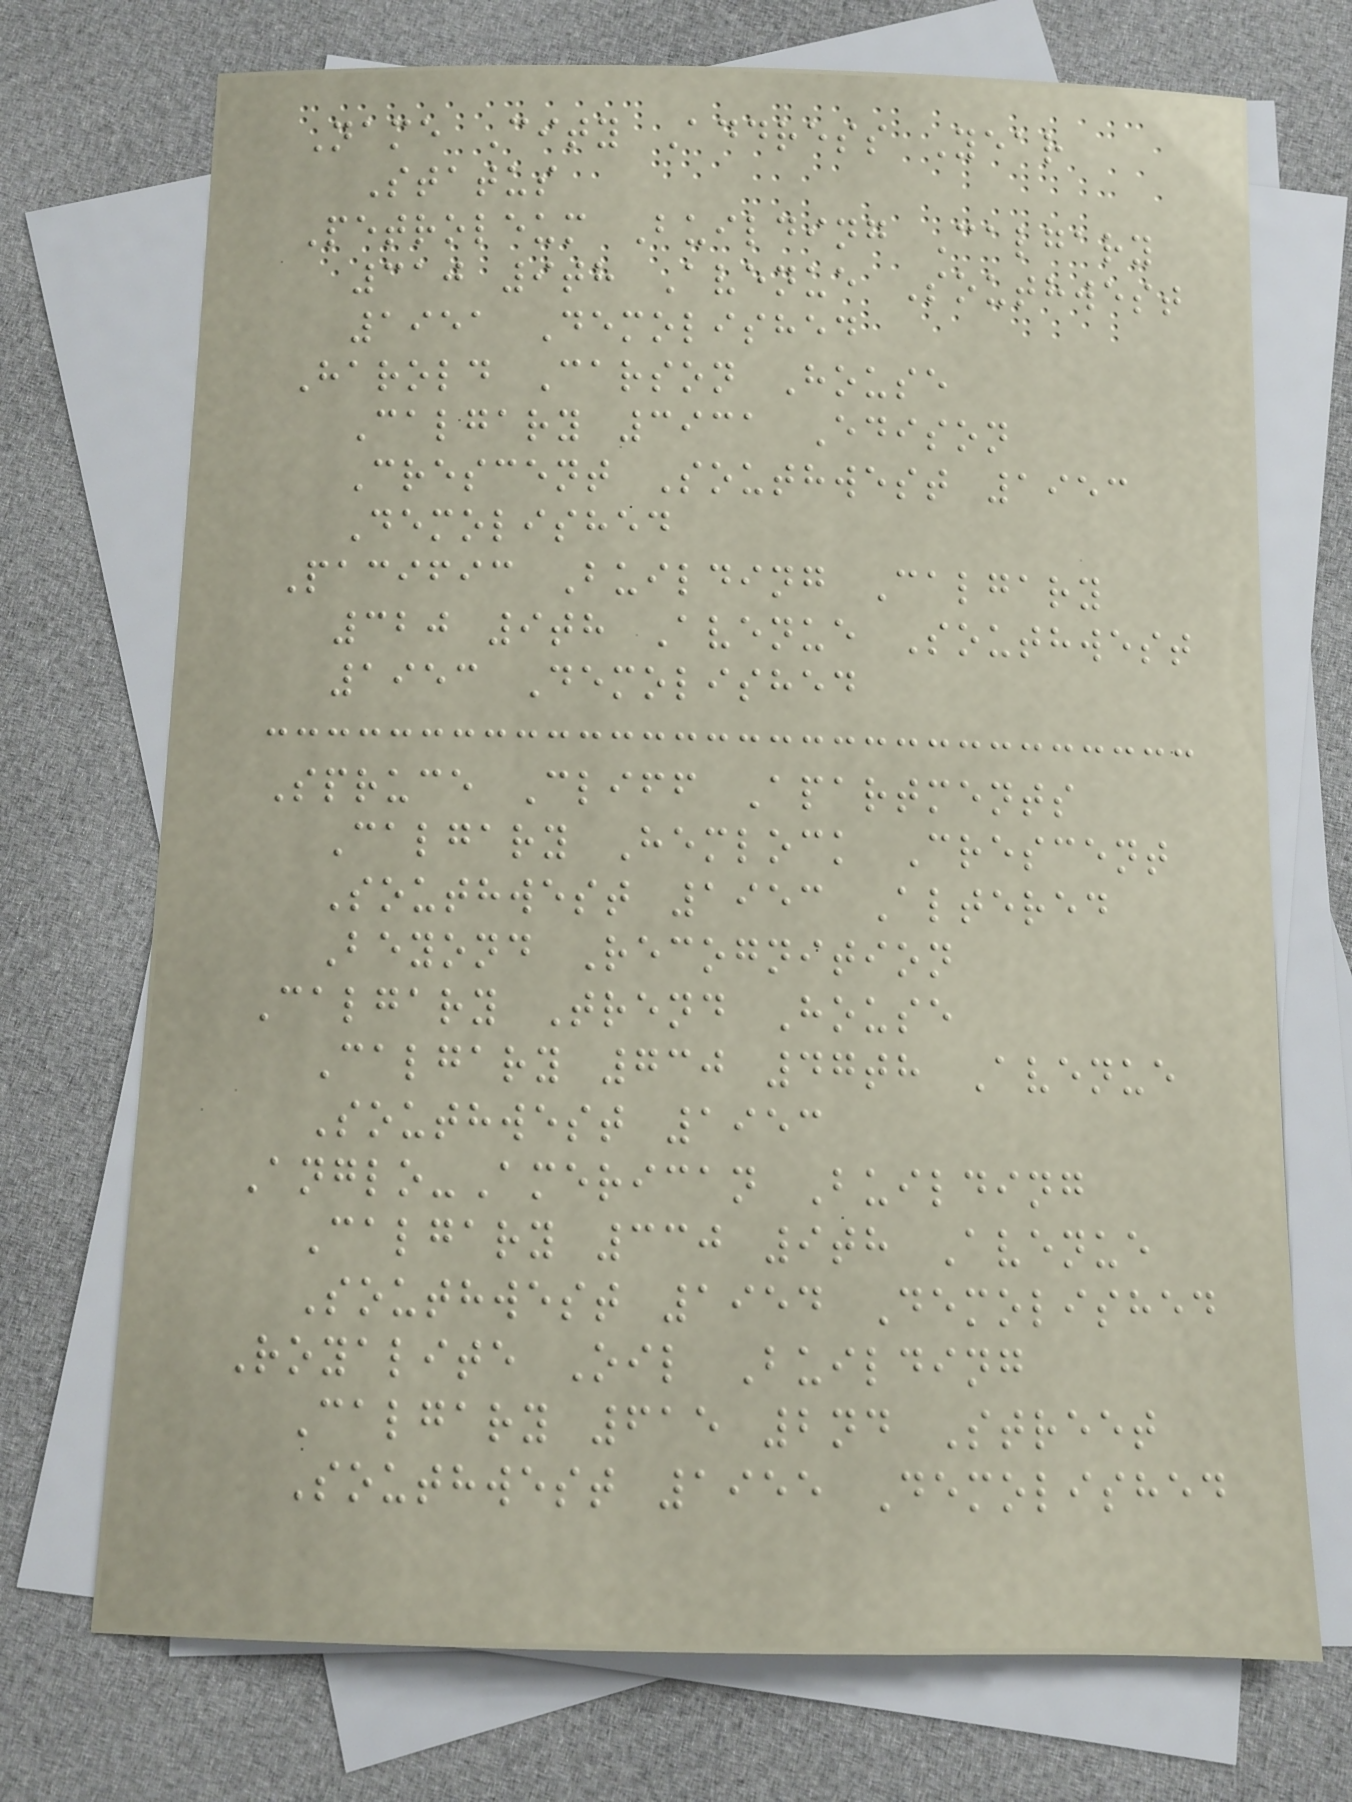Name City Address Year
Status
Petroleum Building Calgary
310 9th Avenue Southwest
1951 Demolished
Harold Carson House
Calgary 3931 Edison
Crescent Southwest 1953
Demolished
Pacific Building Calgary
320 9th Avenue Southwest
1953 Demolished
Spruce Cliff Apartments
Calgary Hemlock Crescent
Southwest 1953 Altered
Beyond Recognition
Calgary Trend House
Calgary 730 47th Avenue
Southwest 1953
Anglo-American Building
Calgary 330 9th Avenue
Southwest 1954 Demolished
Royalite Oil Building
Calgary 615 2nd Street
Southwest 1955 Demolished
